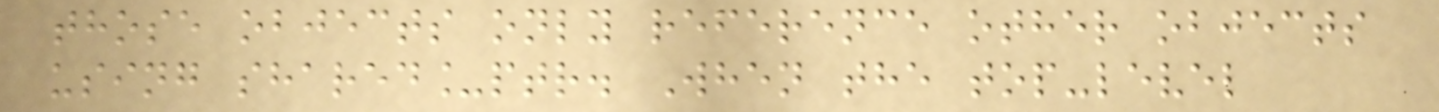those objects only reference other objects
using shared_ptr. When the top-level
